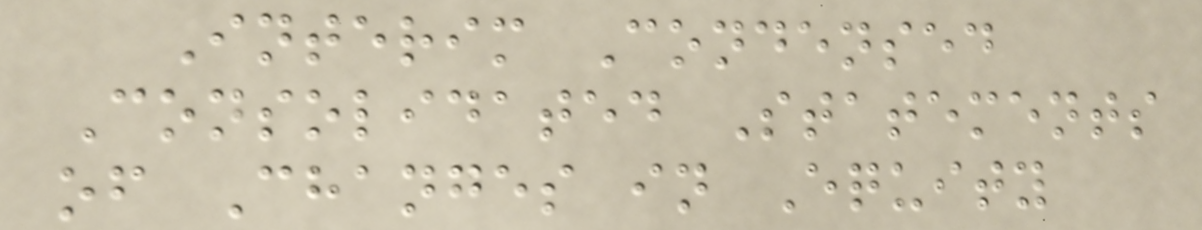Interim Condensed
Consolidated Statements
of Changes in Equity
